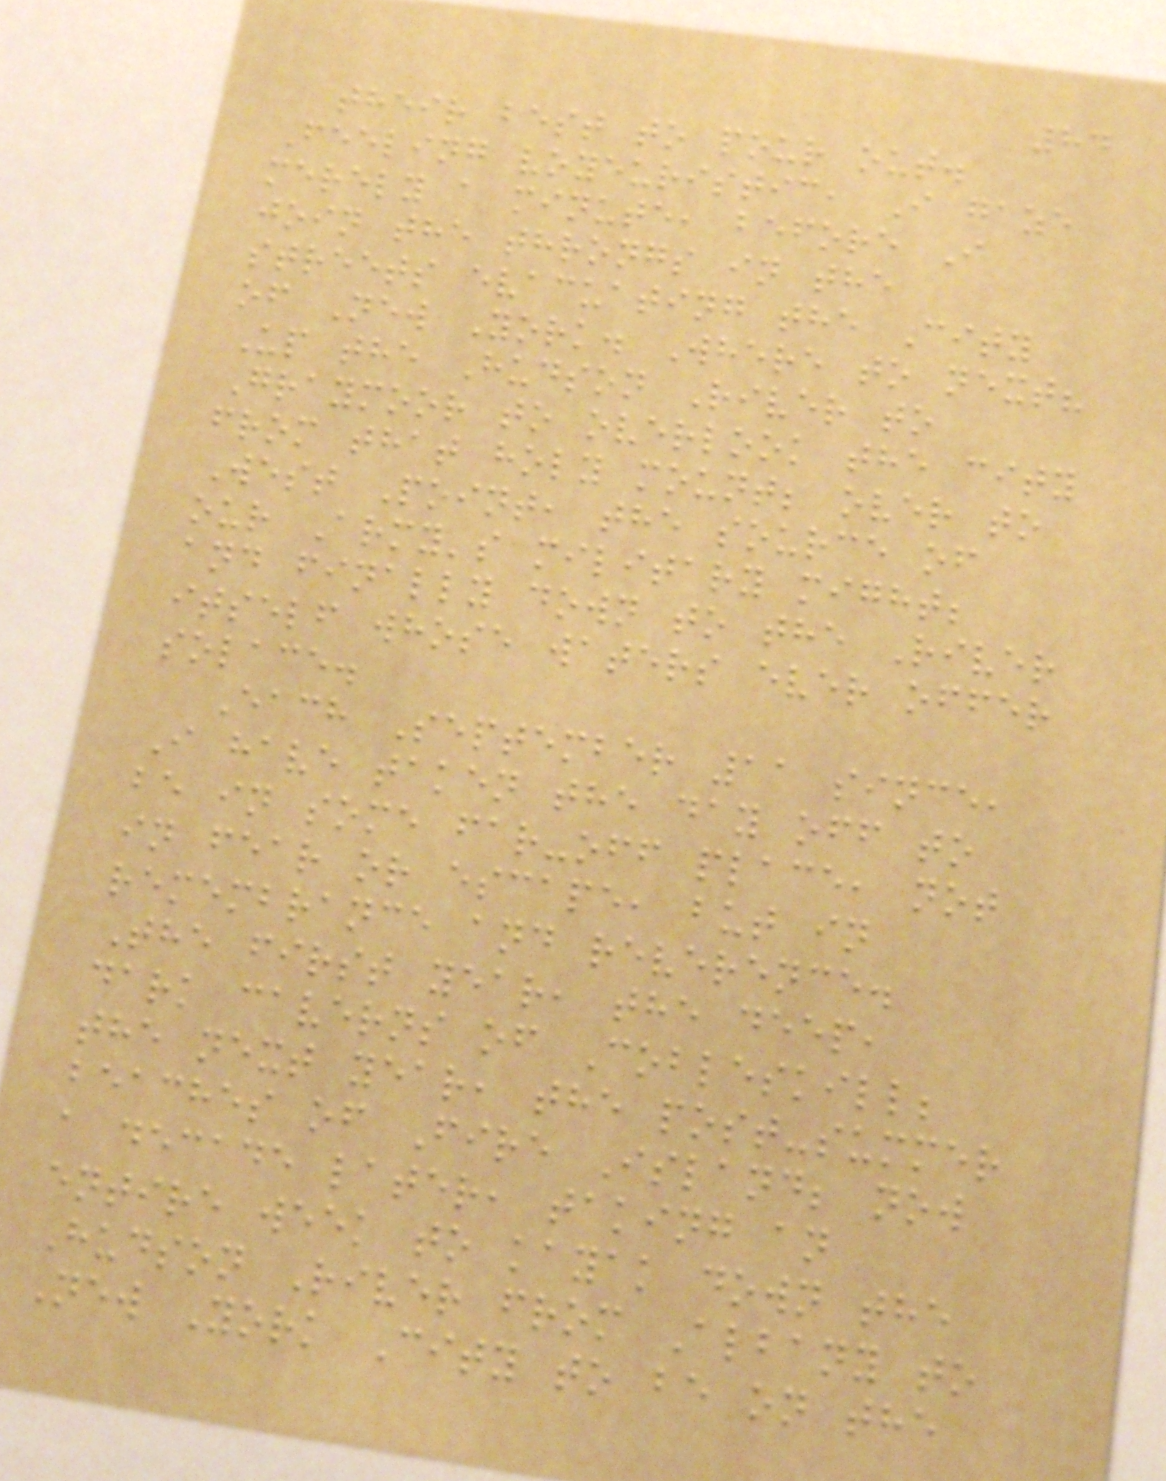84
their best to pour out.
Feeling voyeuristic, I gaze
merely a minute, before I
join the throngs in the
streets evacuating the City
of New York. Where to next?
Up the Hudson River to
Graymoor to overlook the city
from that holy mount; over to
West Point, the source of
our Army's military might;
and finally down to the River
itself whose waters ever offer
solace.
Each September 11 since,
I have taken the day off to
be in some far-off place, not
in fear or escape, but in
remembrance and reverence.
The first year, the deep,
dark caverns of Cobleskill;
the next year, the post-summer
beaches of Fire Island; now
a decade later, taking an
entire week to kayak down the
Hudson River from Albany to
New York City to be on the
